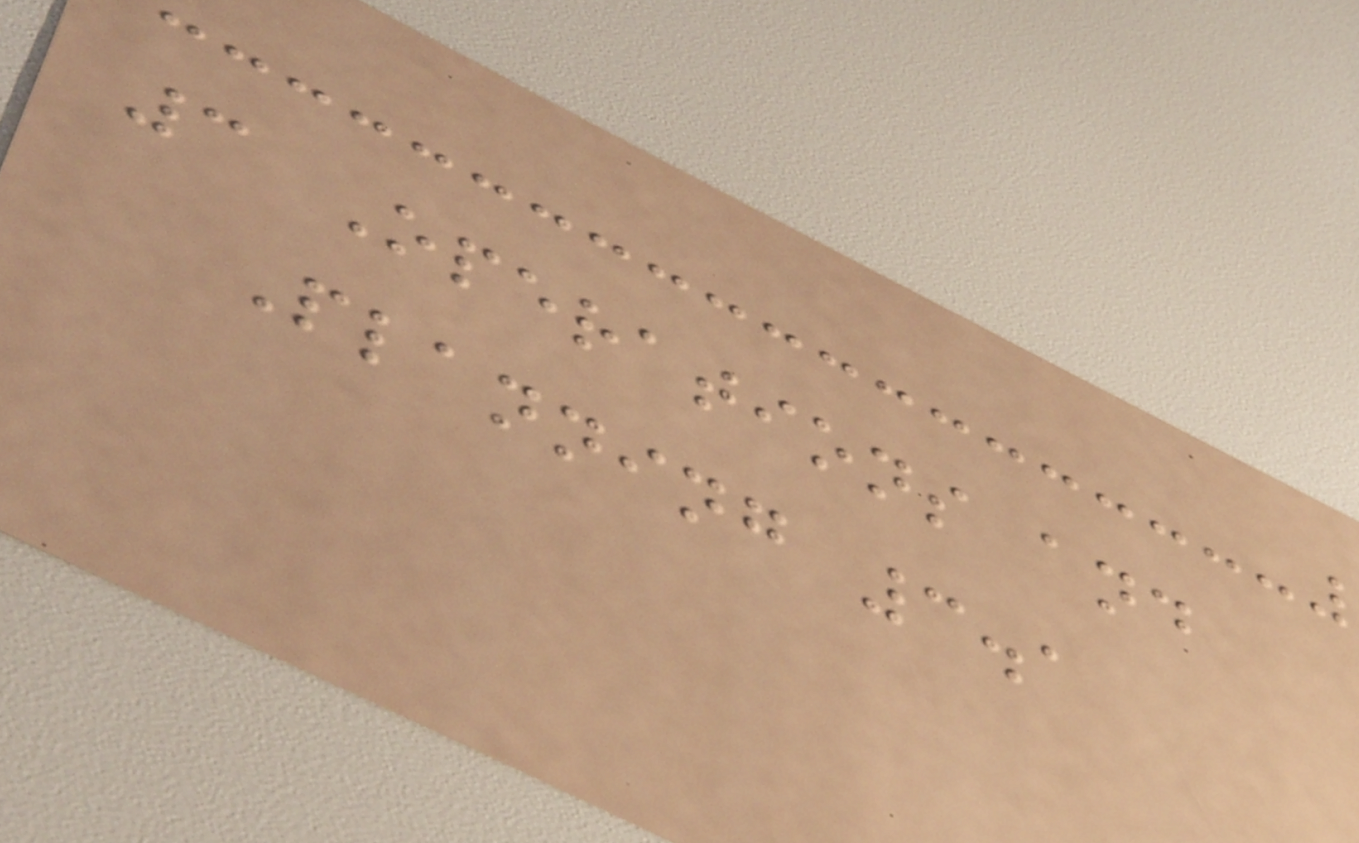3 Operations and
Planning 3.1
